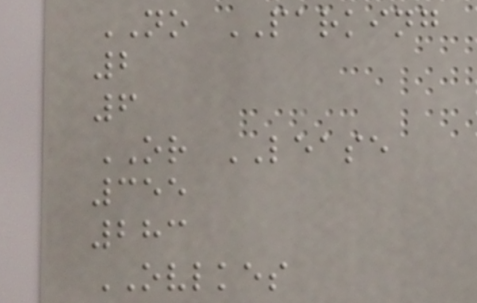NO PARKING
2
6
OR LEASE
355
283
OVLKES
